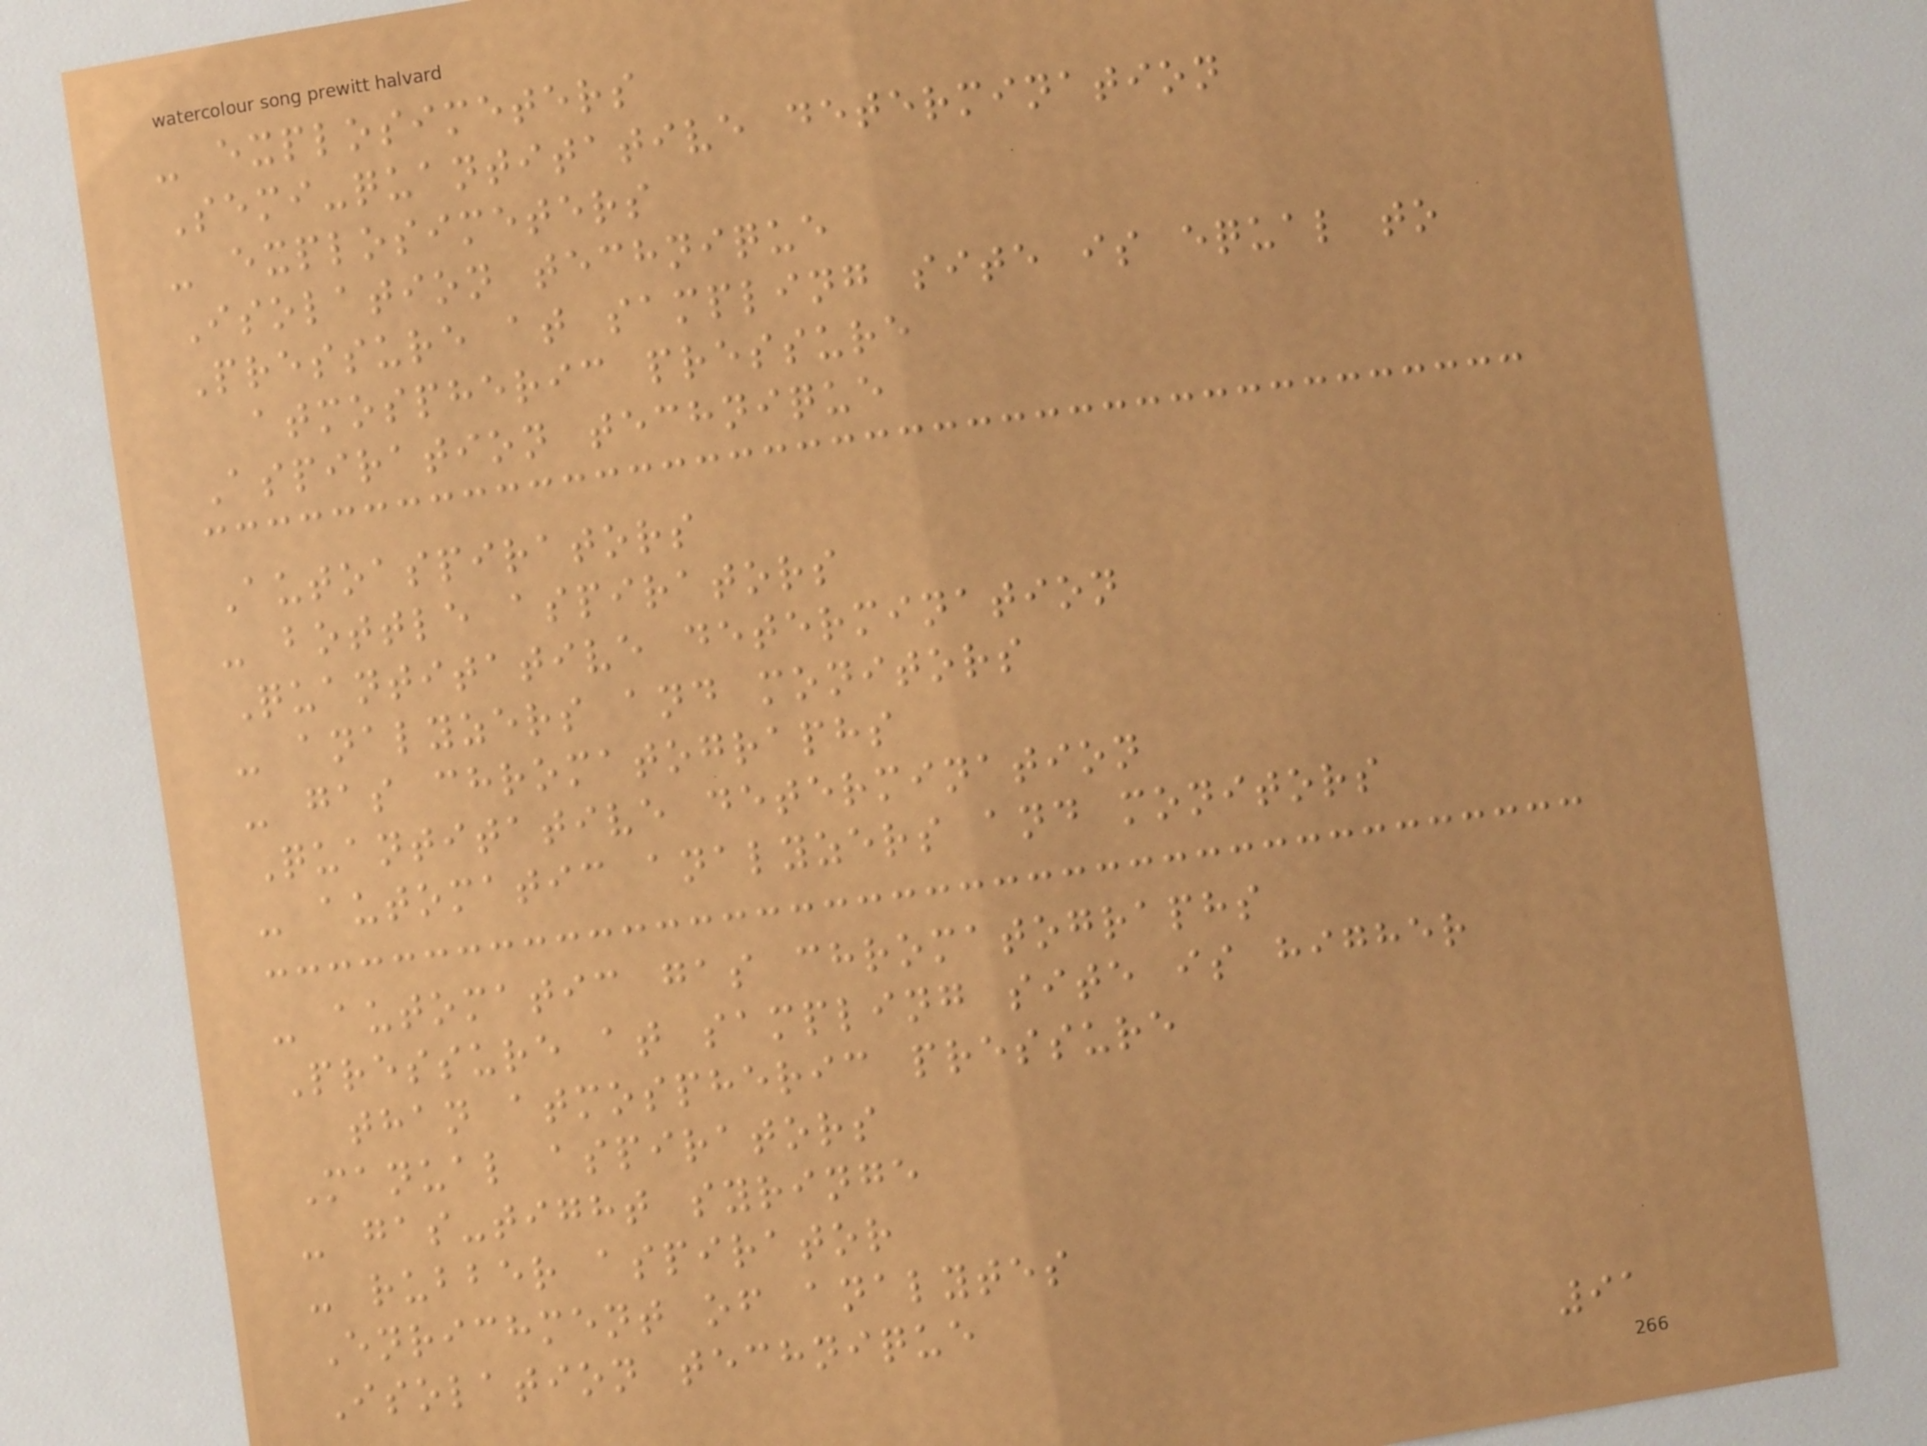- explosimeters
Semi-quantitative determination
- explosimeters
Isolation technique
Pressure at sampling site is equal to
atmospheric pressure
Aspiration technique
Autoaspirators
- bottle aspirators
Quantitative determination
- analyzers and monitors
- gas chromatographs
Quantitative determination
- automatic analyzers and monitors
- automatic gas chromatographs
Pressure at sampling site is higher
than atmospheric pressure
Manual aspirators
- gas-tight syringe
- rubber aspirator
Enrichment of analytes
Isolation technique
91
